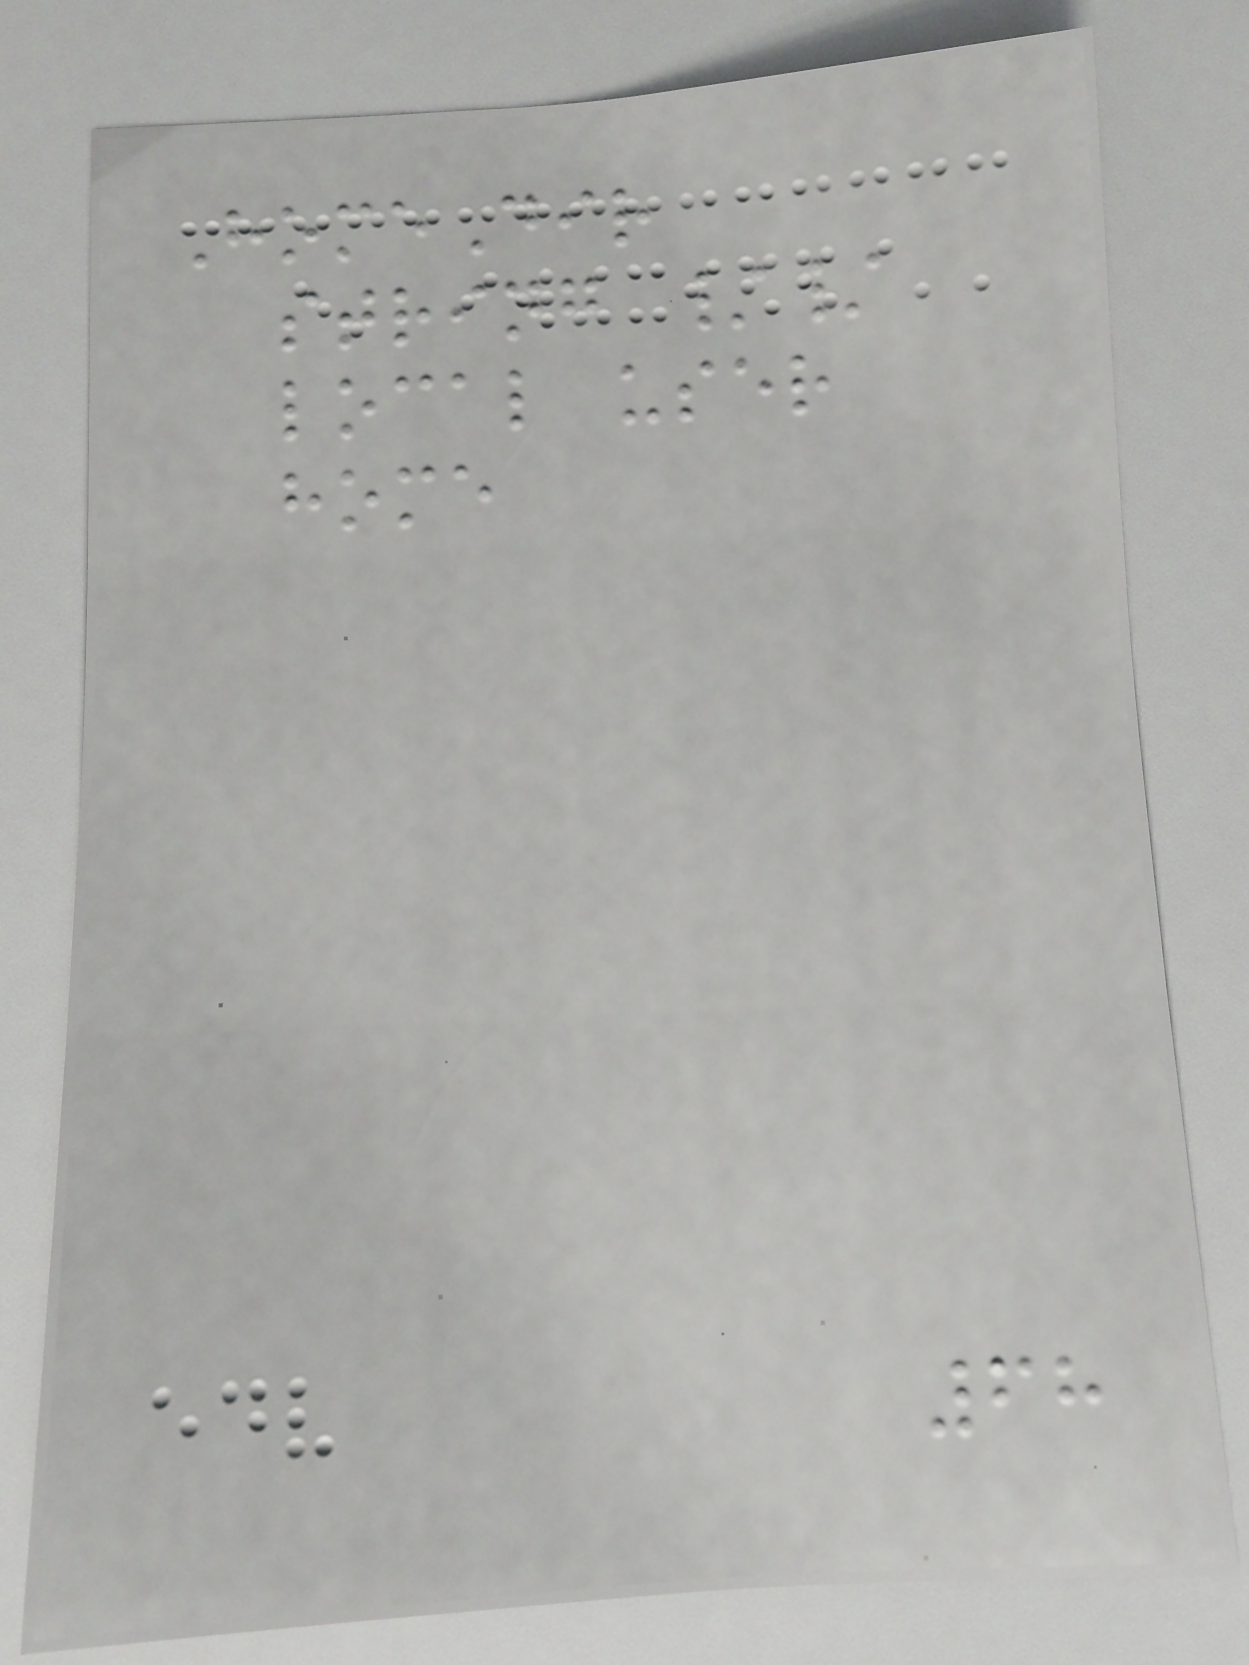HomeDir
string //
local user
home
68
